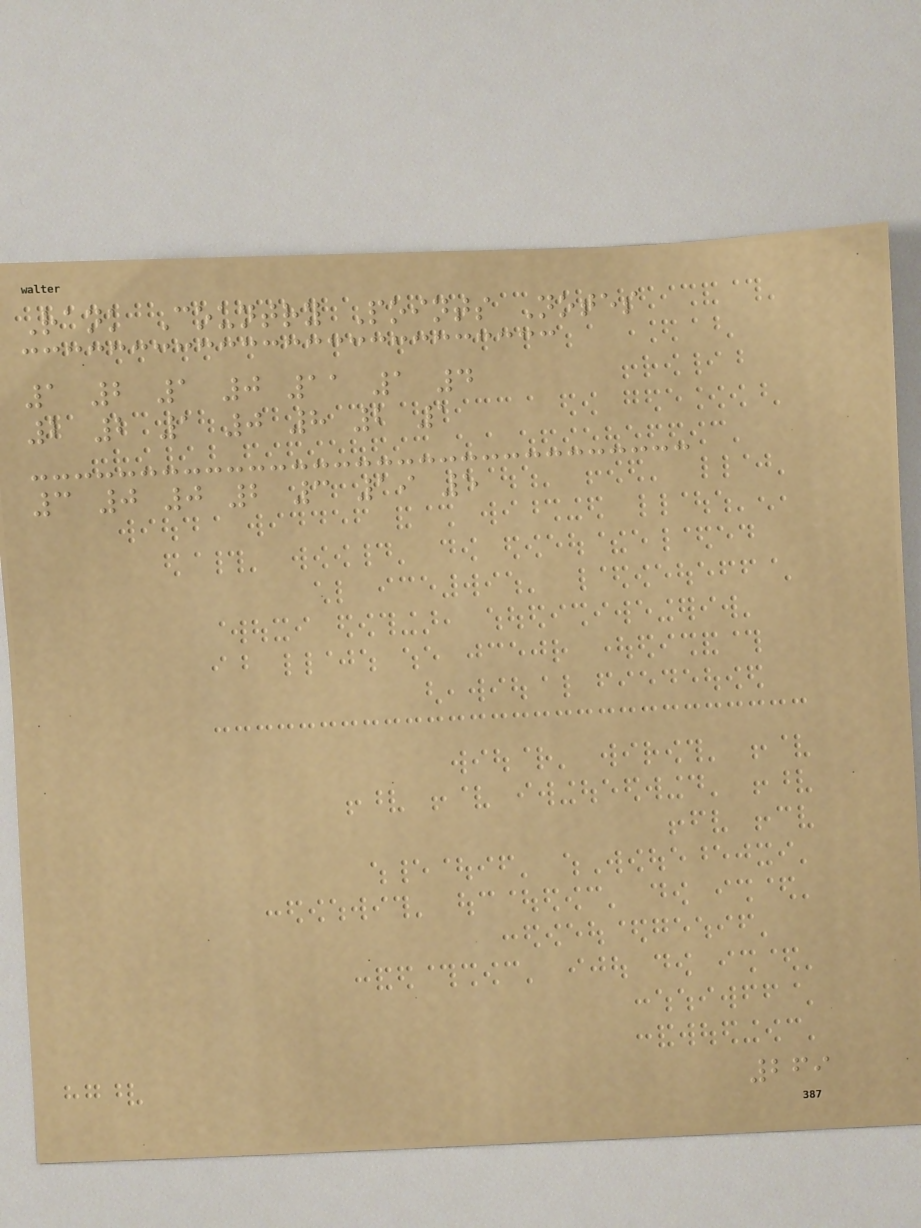Rank Country Points Notes
1 2 1 0 11 1 4
2 2 1 0 8 2 1
3 0 0 2 3 19 5
269
